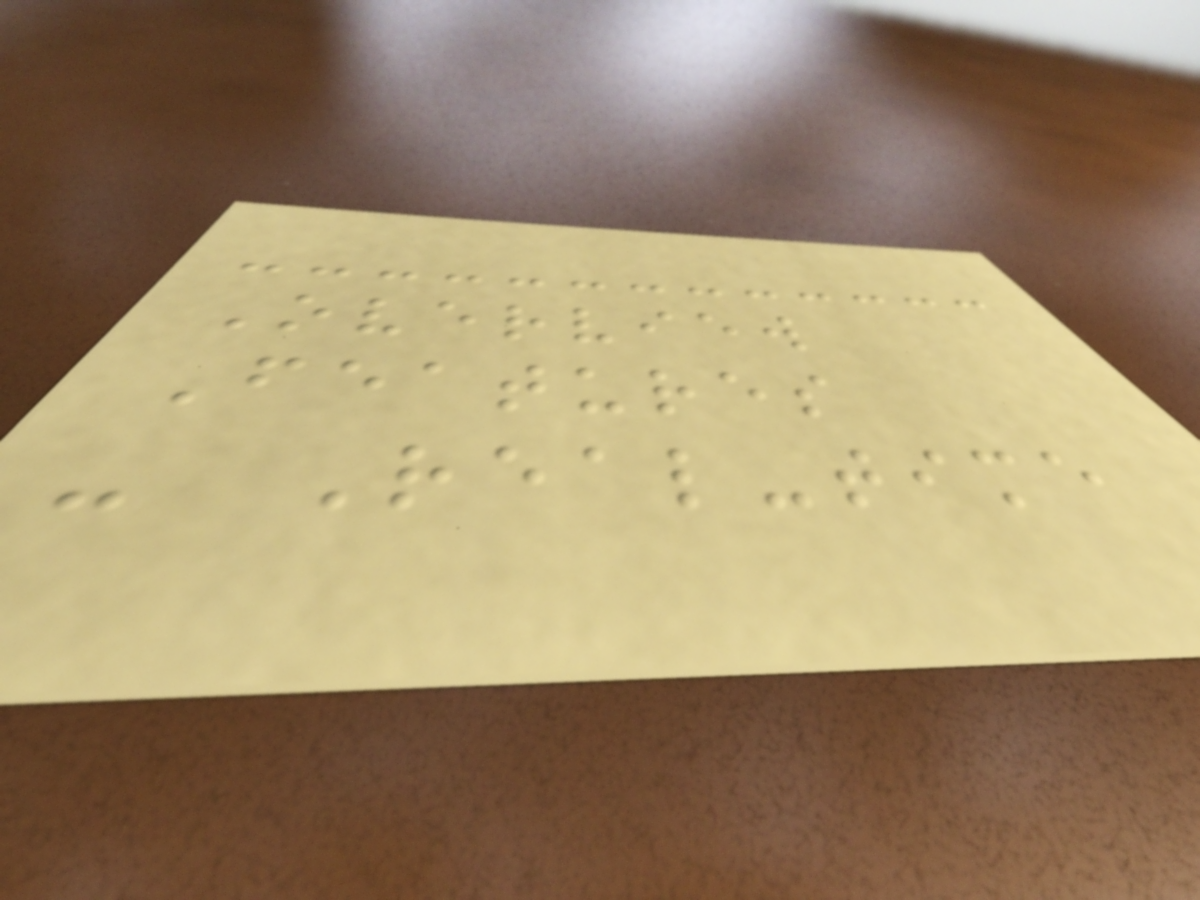Overview
Features
- Real-time
